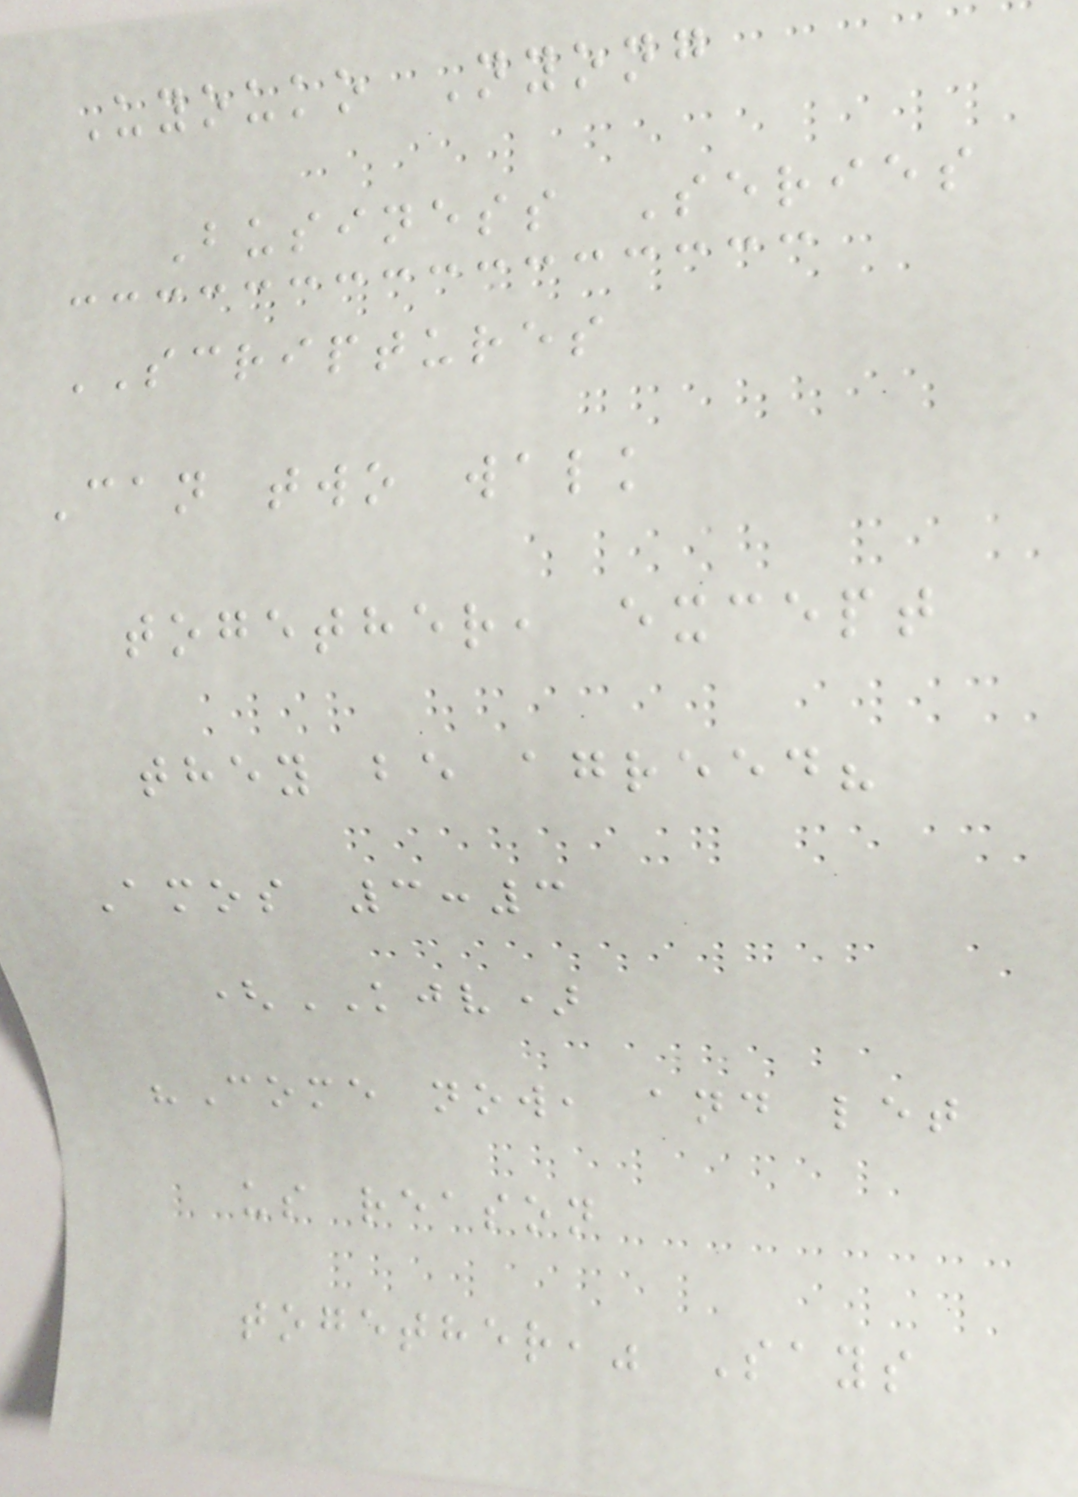Uyouko Nyong
Business Series
SCRIPTURES
Can two walk
together, except
they be agreed?
Amos 3:3
(KJV)
"Come now, and let
us reason
together," Says
